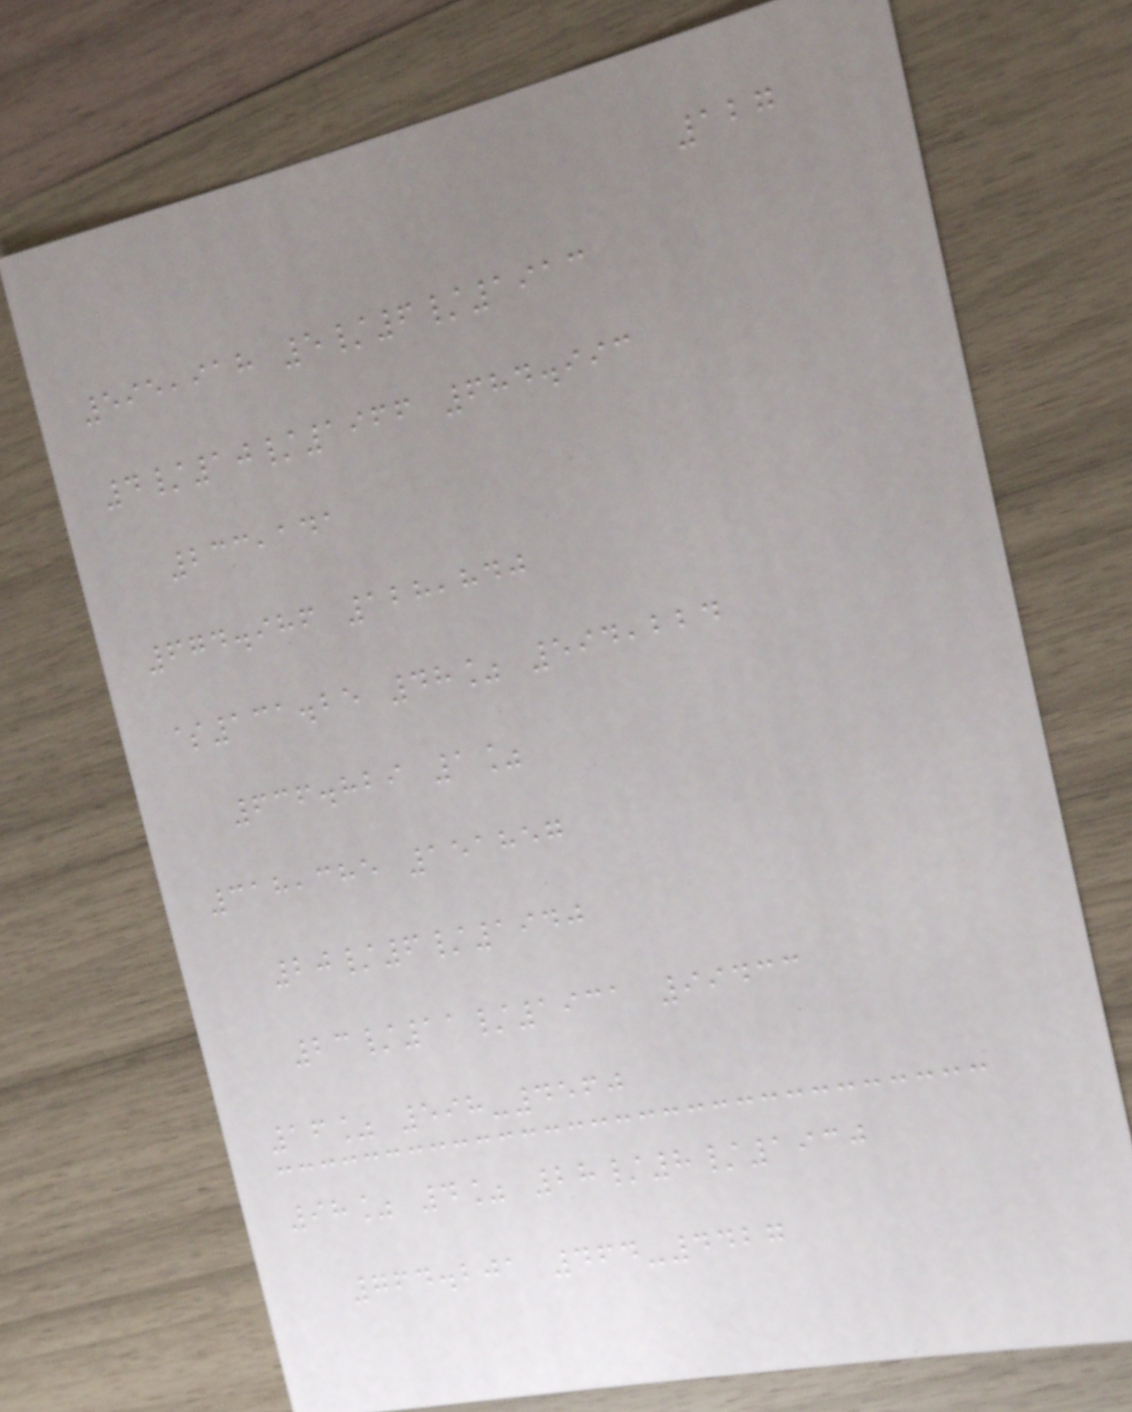127
595,918 5/6/1913
4/10/1966 684.993
233,141
674.986 128,840
$131.25 48% 594,224
636.829 1%
318,385 151857
20/6/1940
23/11/1931 99433
16% 598-4560
98% 4% 28/8/1930
764.201 464-4427
